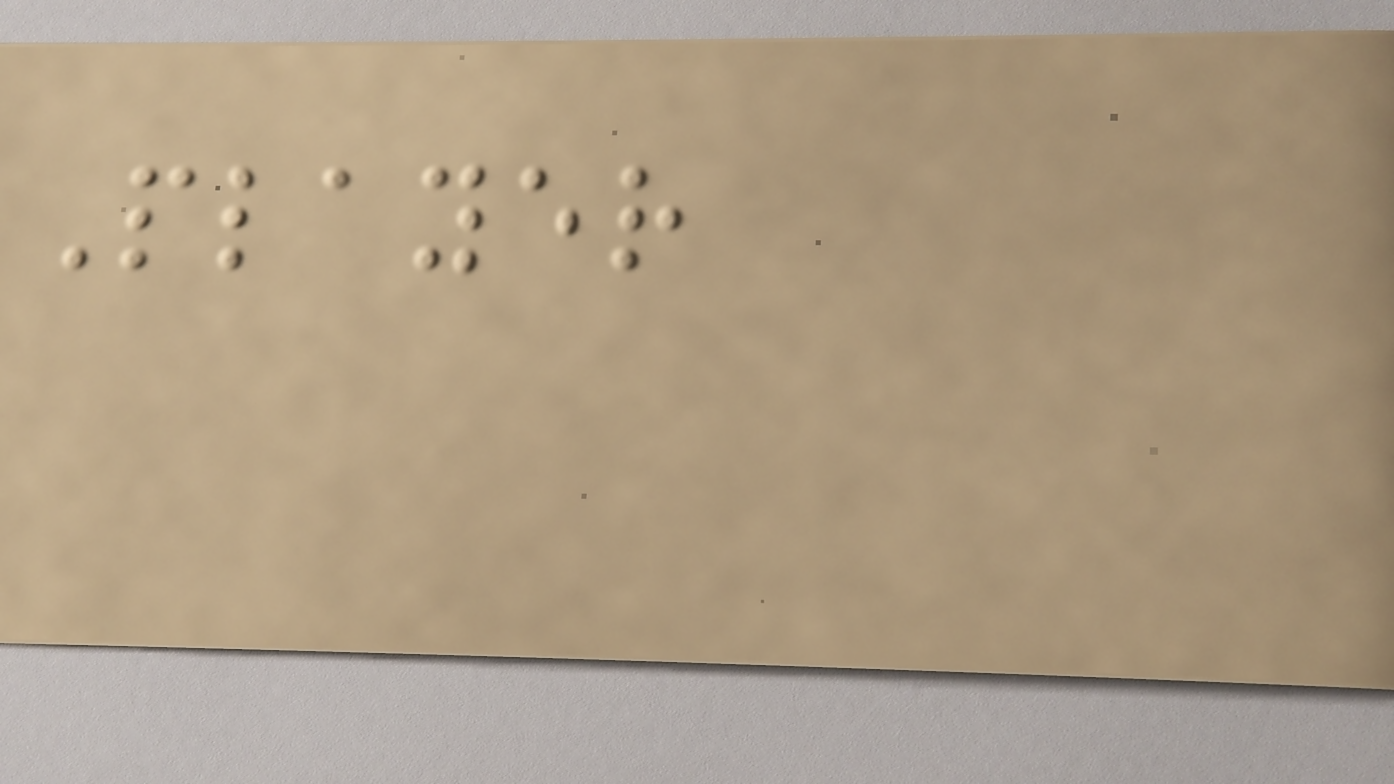Player
